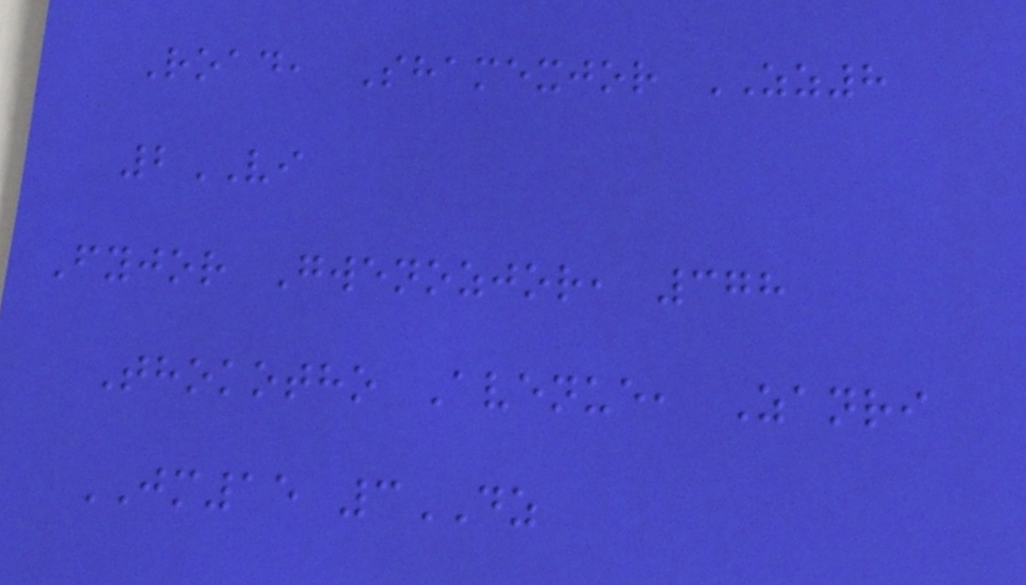Road, Shamexjor ZZ8
2VI
Fyjor Gwenozjor, 378
Thokotho Avenue, Zanri
JM15 3DZ
